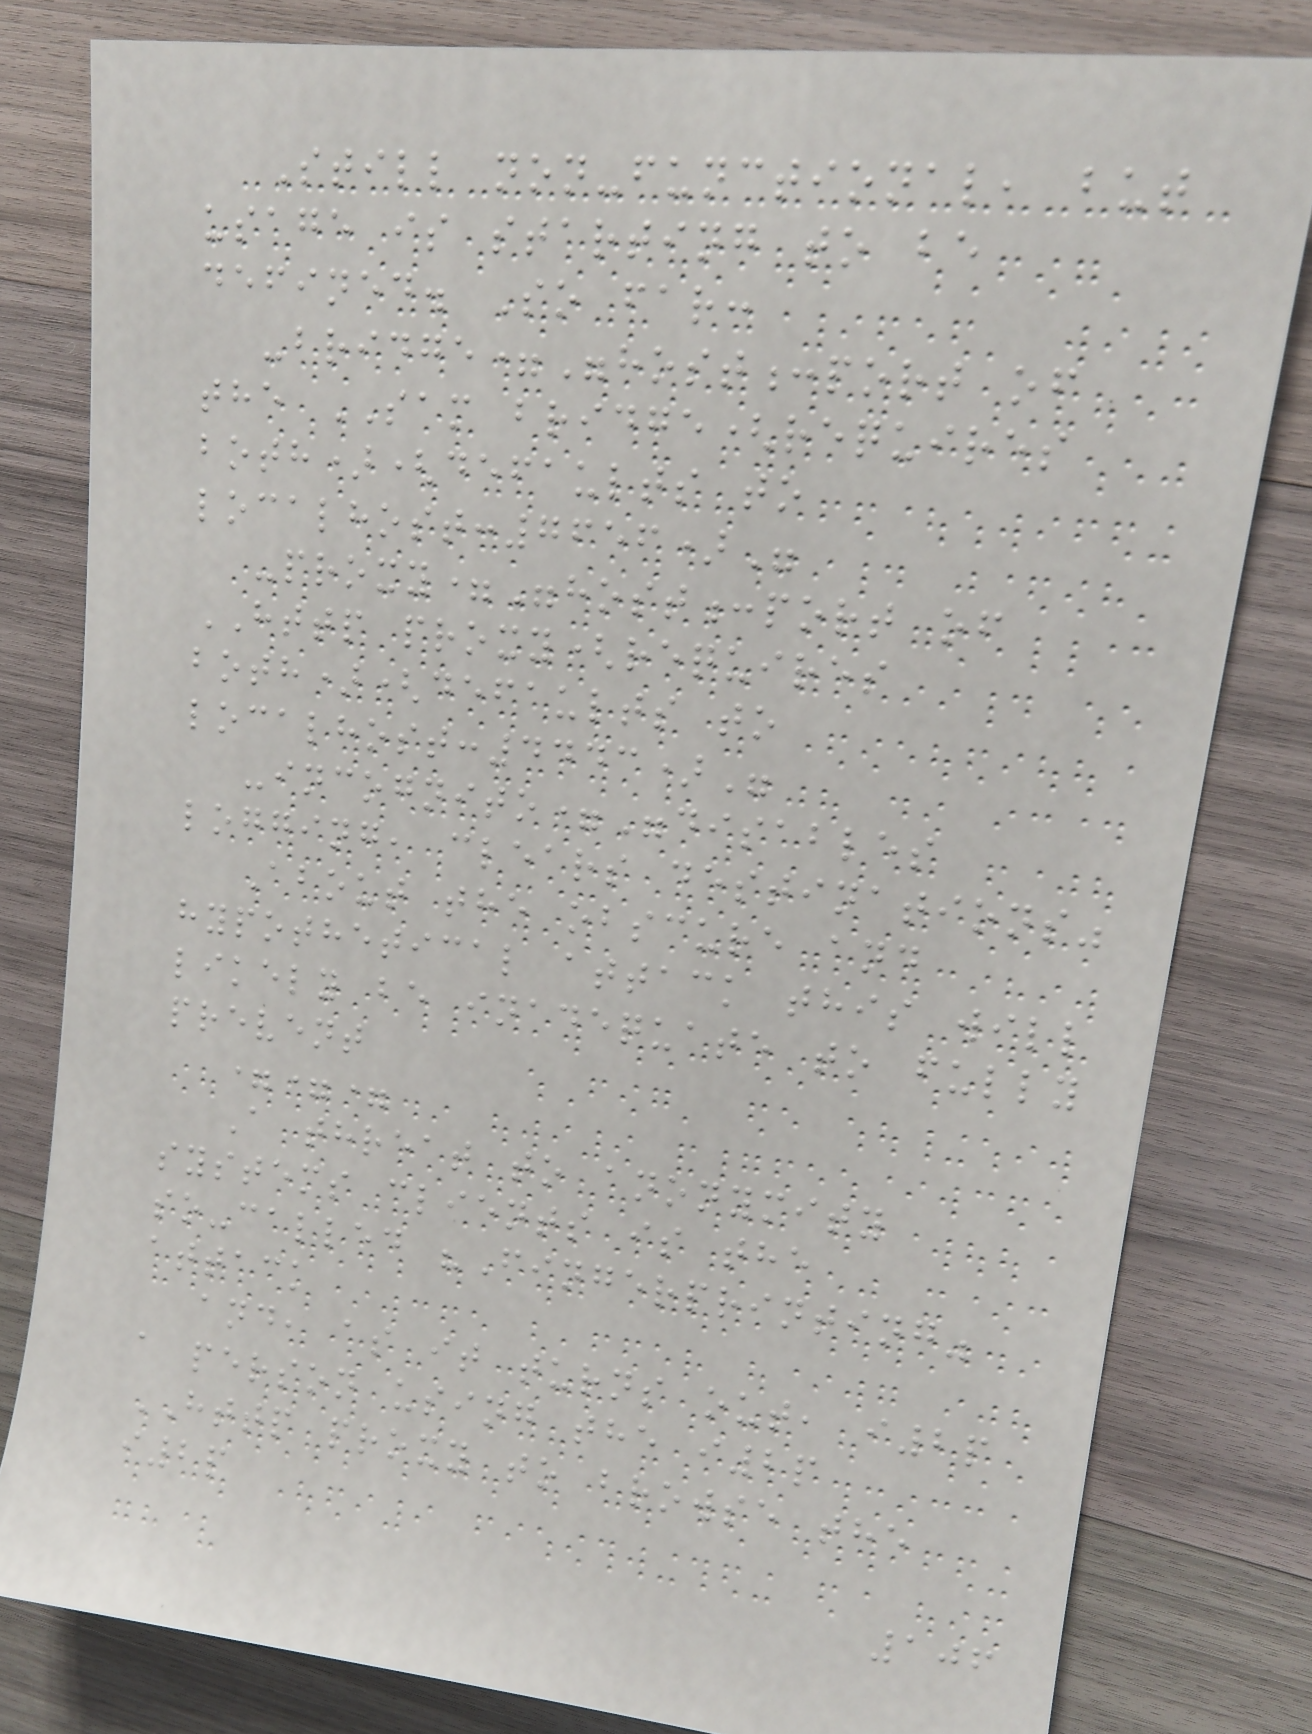Still non-functional, but
usage is starting to be
defined. So far:
-bridge="host:port of
the SAM bridge(requires
both)(defaults to
localhost:7656)"
-proxy="host:port of
HTTP proxy(requires
both)(defaults to
localhost:4443)"
-incognito="disables
logging, clears destinations"
About the obscure and
hypothetical attack this will
likely be inadequate to fully
prevent
===
A threat to anonymity
systems clients is the
so-called "Fingerprinting"
attack
and, as it turns out, i2p
a person using the i2p
HTTP proxy to browse the
i2p
106
